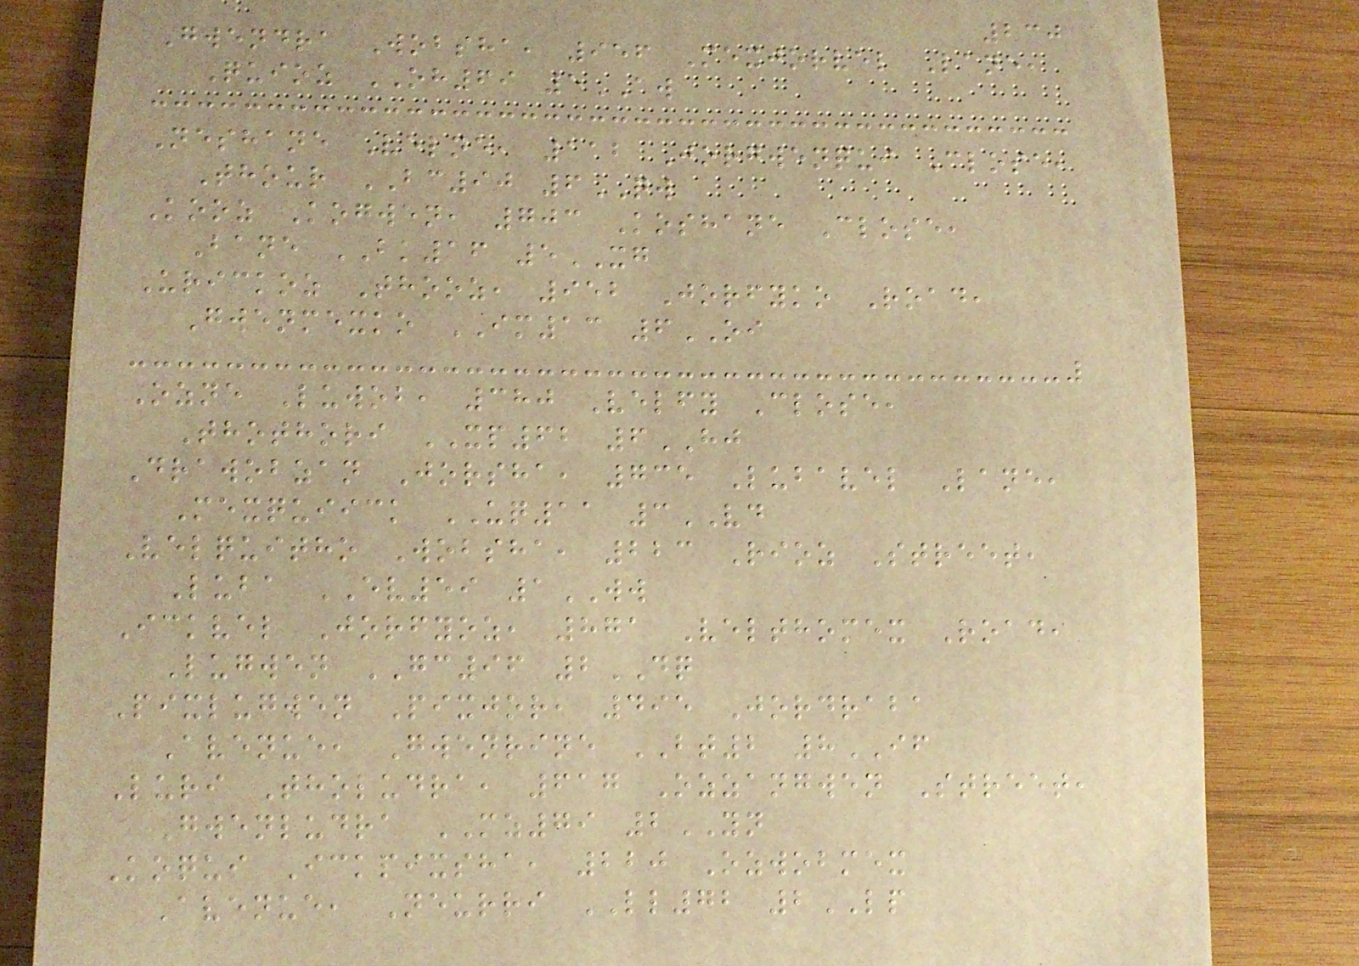230
Gwendra Wobsha, 956 Mexjorvel Lane,
Quioz OH69 5AW
Neshane Velne, 112 Jorgwenqui Close,
Thour BC90 6QW
Kooz Kogwen, 703 Koshane Close,
Bane BK16 5XG
Urickoz Thooz, 952 Jorfyko Road,
Gwenmexko IM13 6OI
Ozne Luwob, 380 Velfy Close,
Thothori XP62 6HJ
Drawobzan Jorsha, 735 Lubavel Lane,
Mexquiick UQ11 3VD
Velquitho Wobsha, 223 Rioz Street,
Luba EV59 1WW
Ickvel Jorfyoz, 871 Velthomex Road,
Lugwen GC96 2DQ
Pixlugwen Pixjor, 495 Jordraba
Avenue, Gwenrine BT2 8IF
Luri Tholudra, 617 Ozzangwen Street,
Gwenludra MZ79 2YN
Koqui Ickpixsha, 220 Ozwobmex
Avenue, Neurri LL72 2LP
